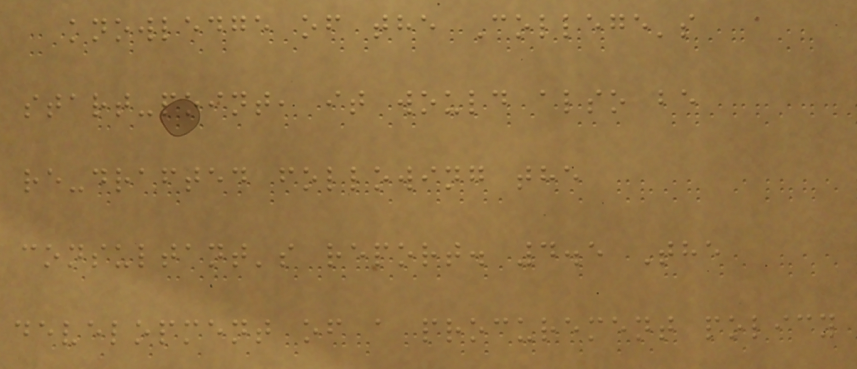knowledge of the College's
start-point, it would also be
re-drafted following the
consultant's report. 4.5 The
development of a procurement policy
